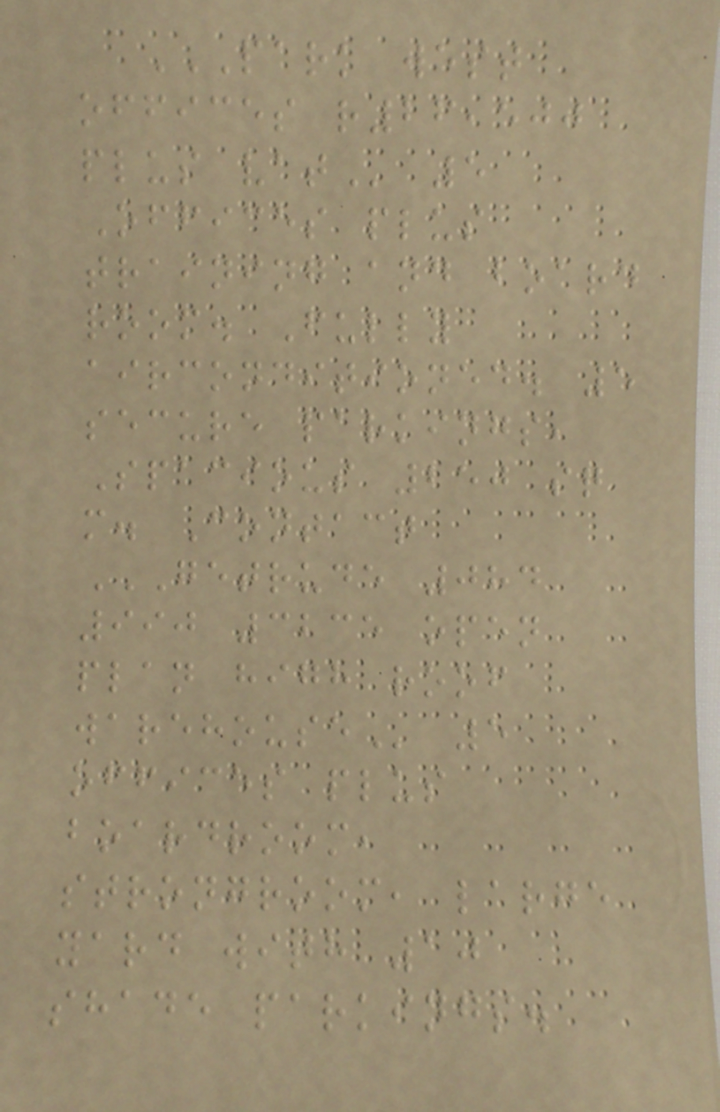PARK WEST
OFFICES R26,500
PLUS VAT 5
Offices plus
training and board
room. Fully
airconditioned. 5
secure parkings,
Spacious 250 sq
m. Contact
GETRUDE 084
990 3235 OPEN
PLAN HIGH ROOF
WAREHOUSE 5
offices plus
boardroom,
strongroom, large
yard with 10
shade parkings.
